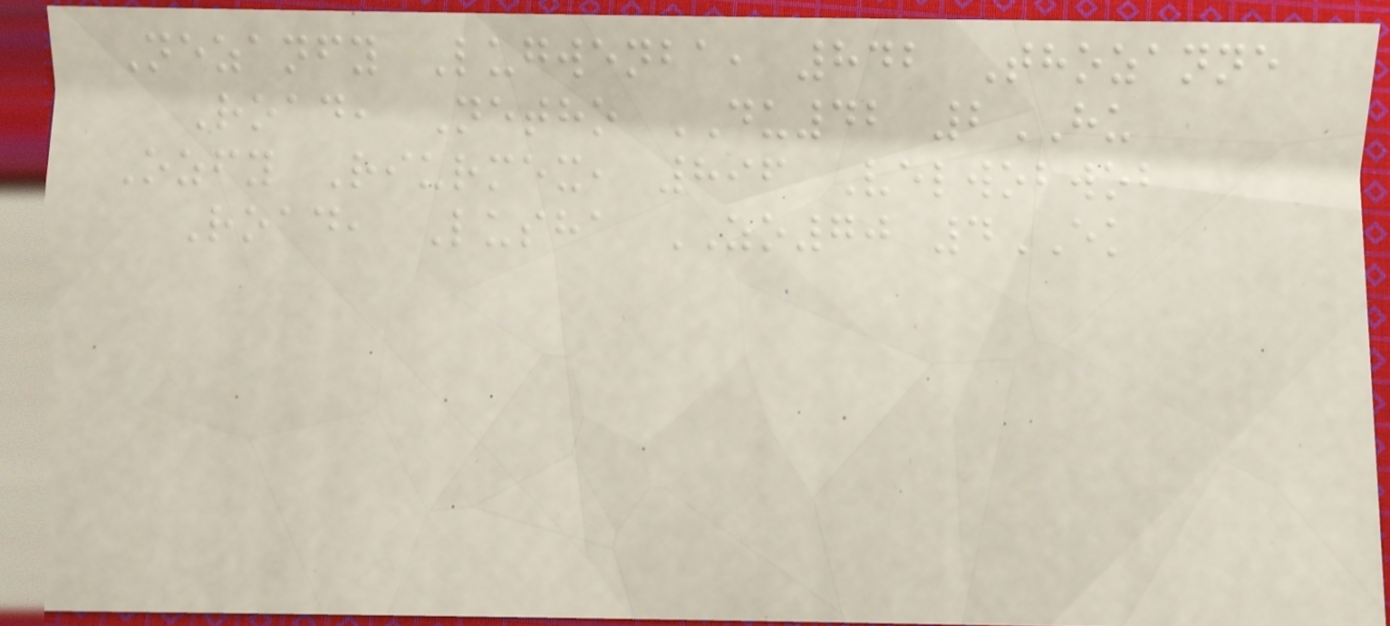Nezanfy Lugwenba, 842 Thozanne
Road, Netho DU42 2HU
Ozfy Riurmex, 896 Velwobwob
Road, Lusha ZO70 4EK
